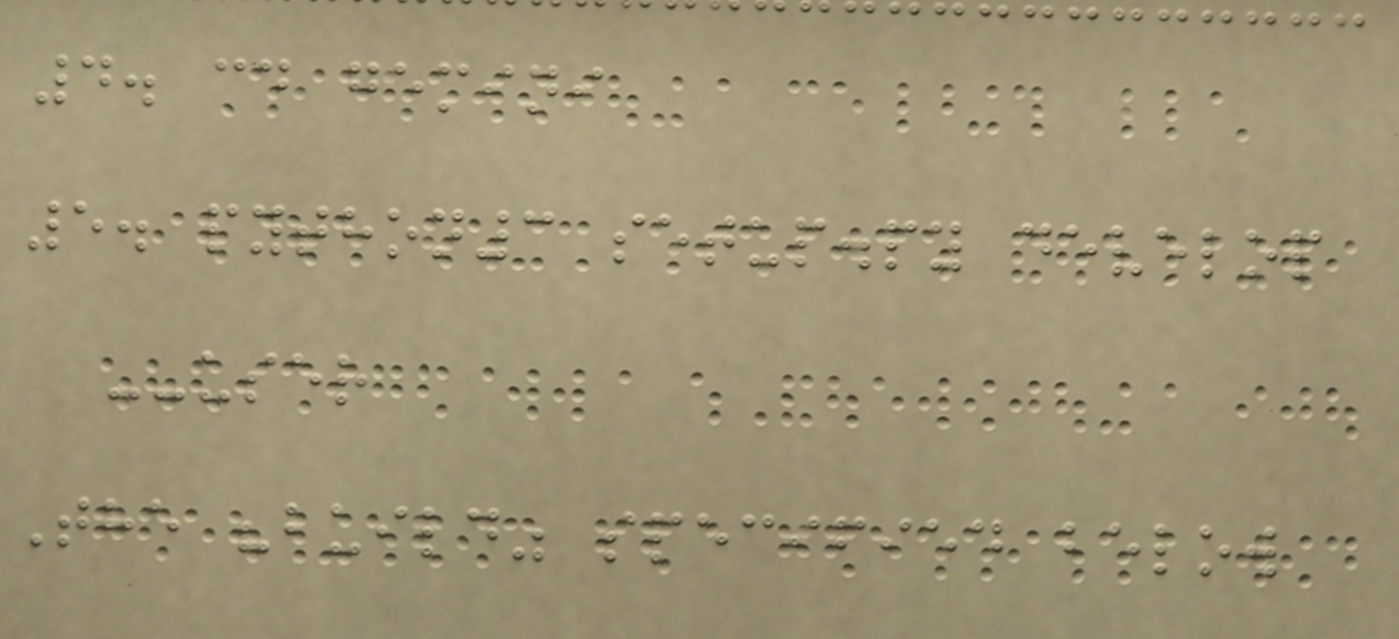4. cd gemini
5. python3 setup.py develop
--user
The "build" specified below
